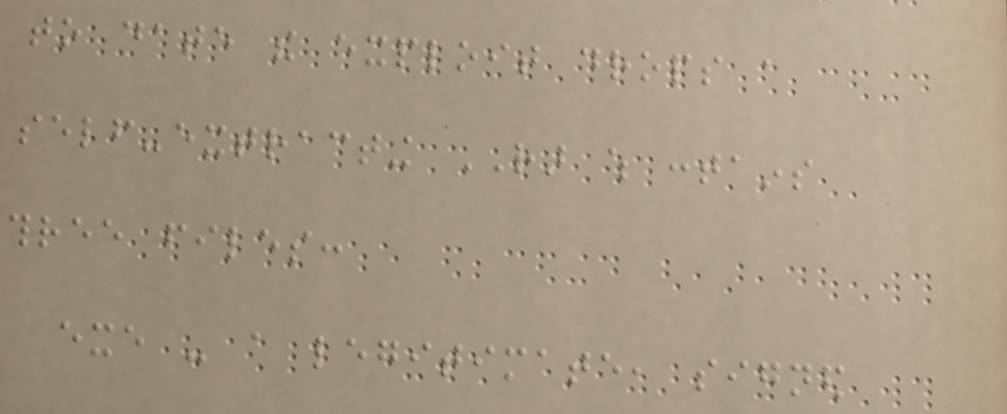to date the exploit drops a
self-extracting RAR which contains
three files:
exe - a legitimate, signed
